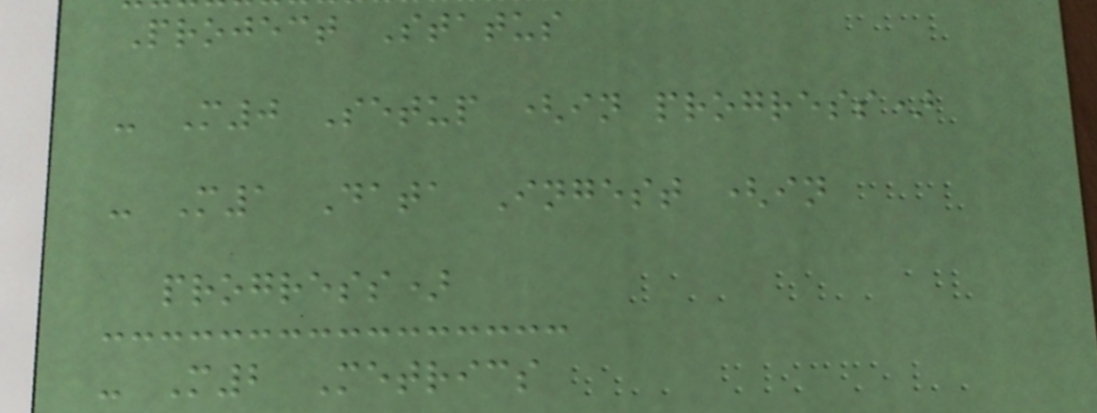Project Status
- M0 Setup (in progress)
- M1 Data Ingest (in
progress)
- M2 Metrics
